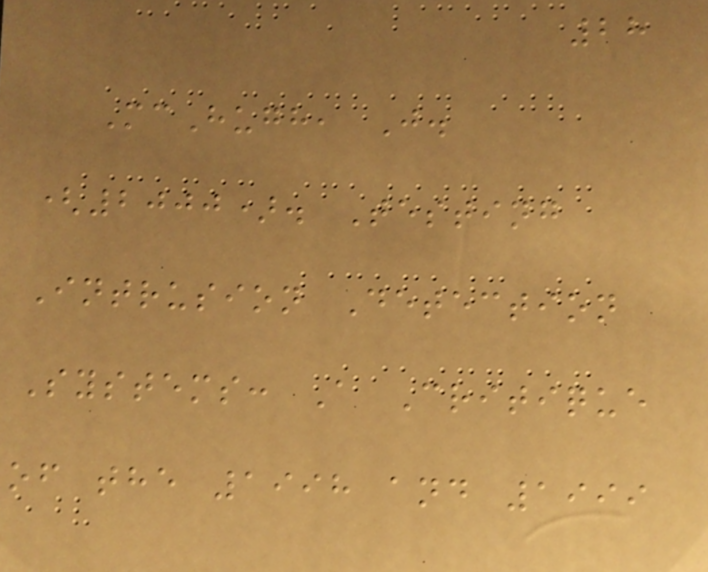28
McHugh, J.
(2000). Testing
Intrusion Detection
Systems: A Critique
of the 1998 and 1999
